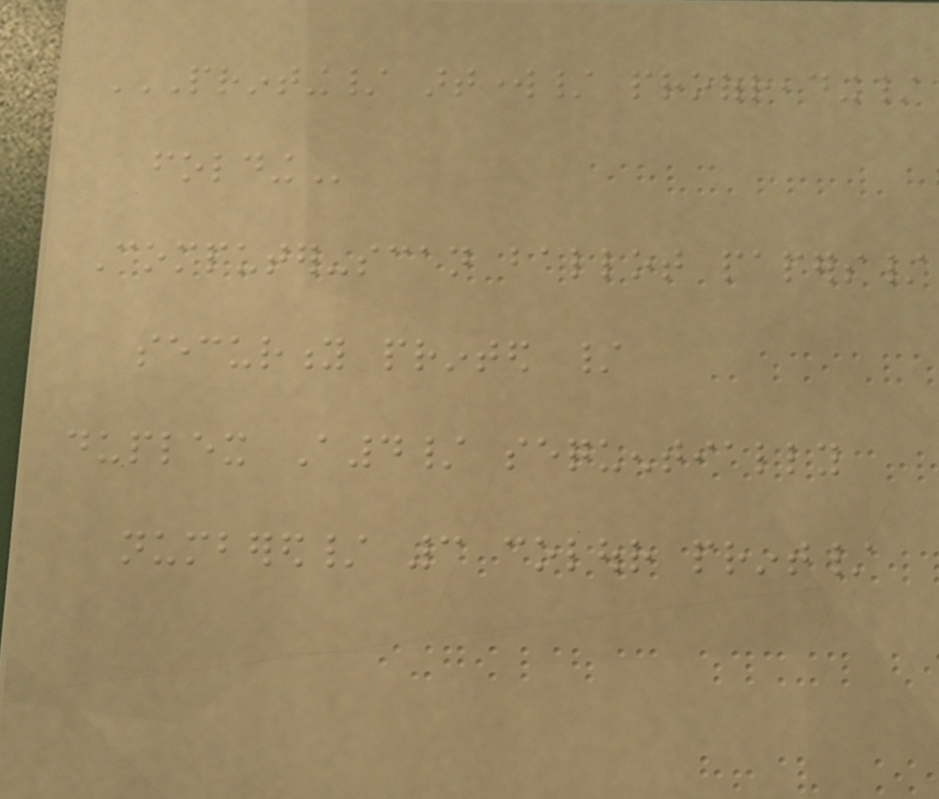PRINTING/ ARTWORK/ PROOFREADING/
FOLDING
Computer-scan ballot papers/
security printed /
duplex A4/ sequentially
numbered/ 3 colour print/
